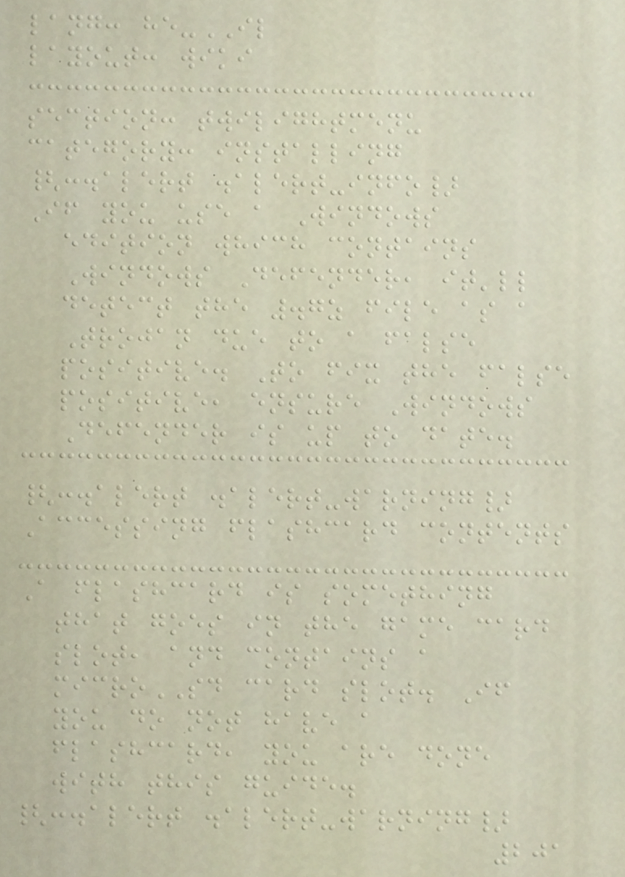lang: he-IL
layout: wiki
section: twilightmenu
category: installing
{:.alert .alert-info}
If you use a Windows
edition which contains
Windows Defender, it'll
detect the .7z file as a
Trojan due to a false
positive. To fix the false
positive, ensure Windows
Defender is up to date.
{:.alert .alert-warning}
Accessing flashcard contents
A flashcard is something
that goes in the game card
slot, and contains a
microSD card slot. If
you do not have a
flashcard, you are done
with this guide.
{:.alert .alert-warning}
201
